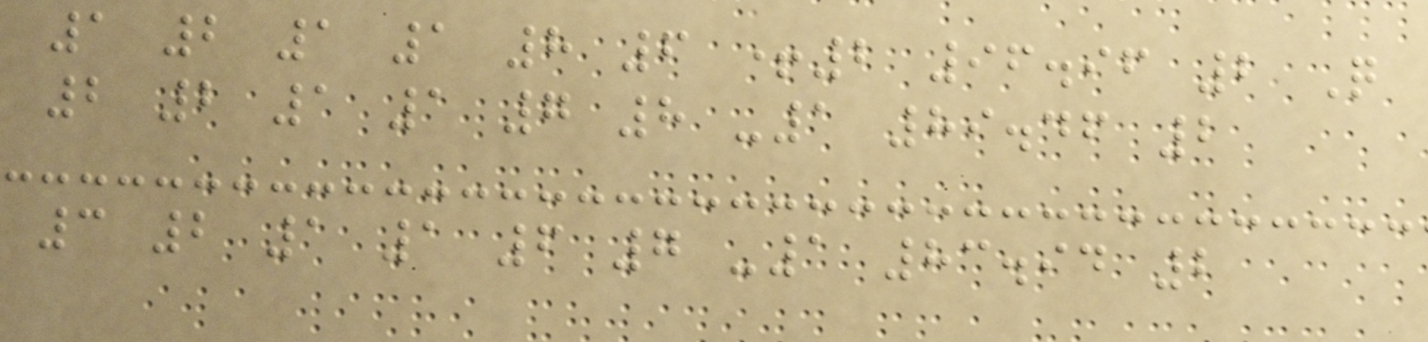1 2 1 1 8 6 +2 96.96 2 Q
2 2 1 1 7 8 -1 89.46 2
3 2 1 1 6 7 -1 83.94 2
